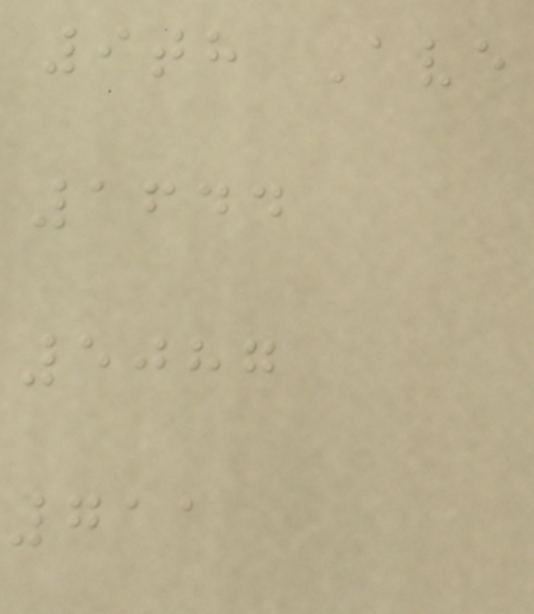9th Ave
1644
5087
711
